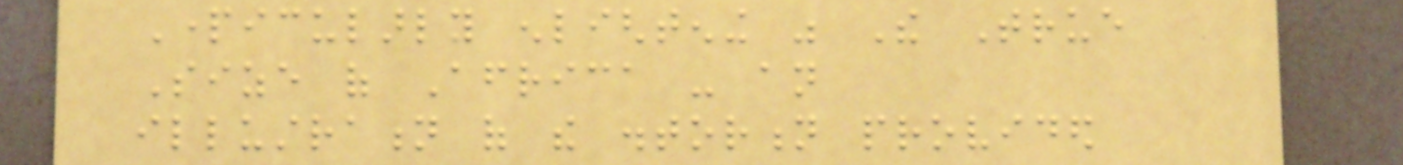Particularly enlightening was The True
Size of Africa - an
illustration of the distortion provided
